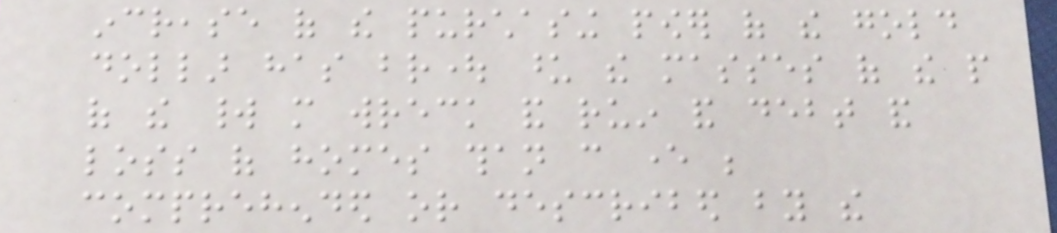increase of the purchasing power of the gold
dollar has brought upon the masses of the people
of the world more wreck and ruin and debt and
loss of homes than can ever be
comprehended or described by the
